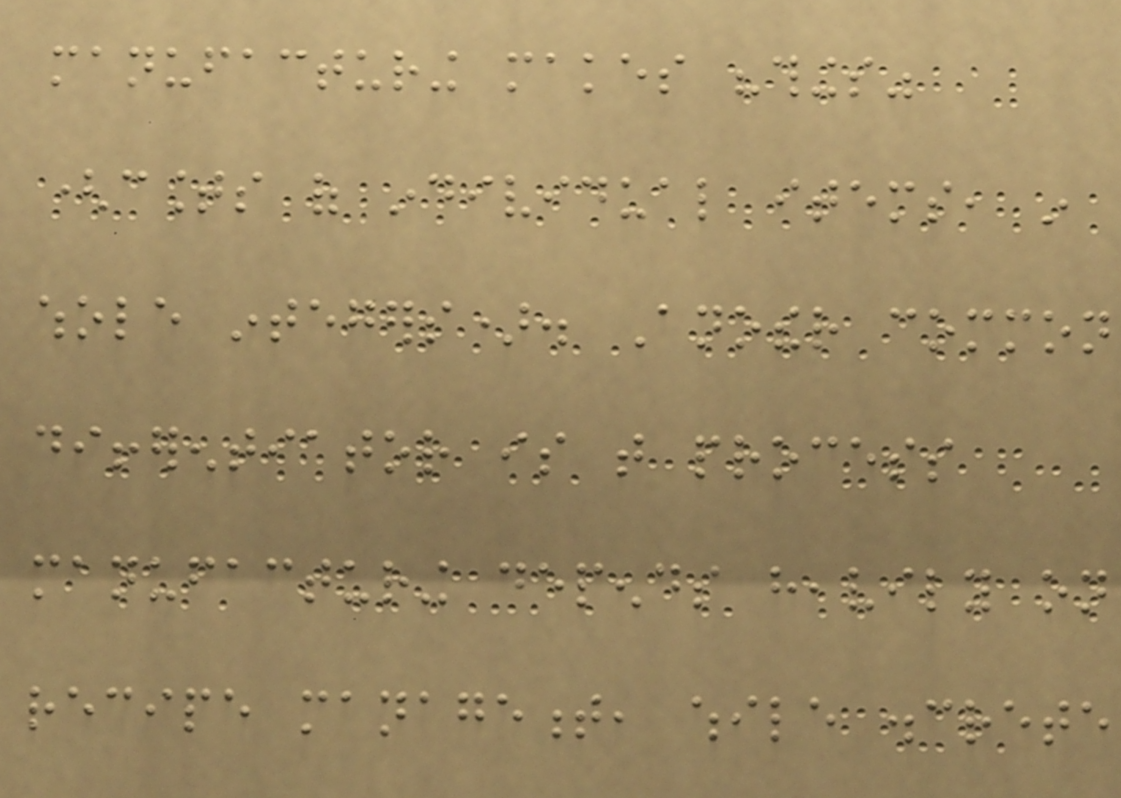manufacturing makes "things"
(counts of individual items, in
whole integers). Another common
differentiator is that process
manufacturing depends heavily on
recipe management, while discrete
